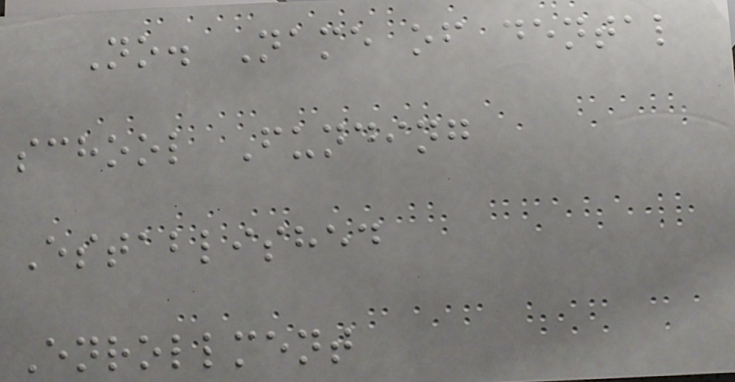No. Name of dental
school Funding
Established
Enrollment
